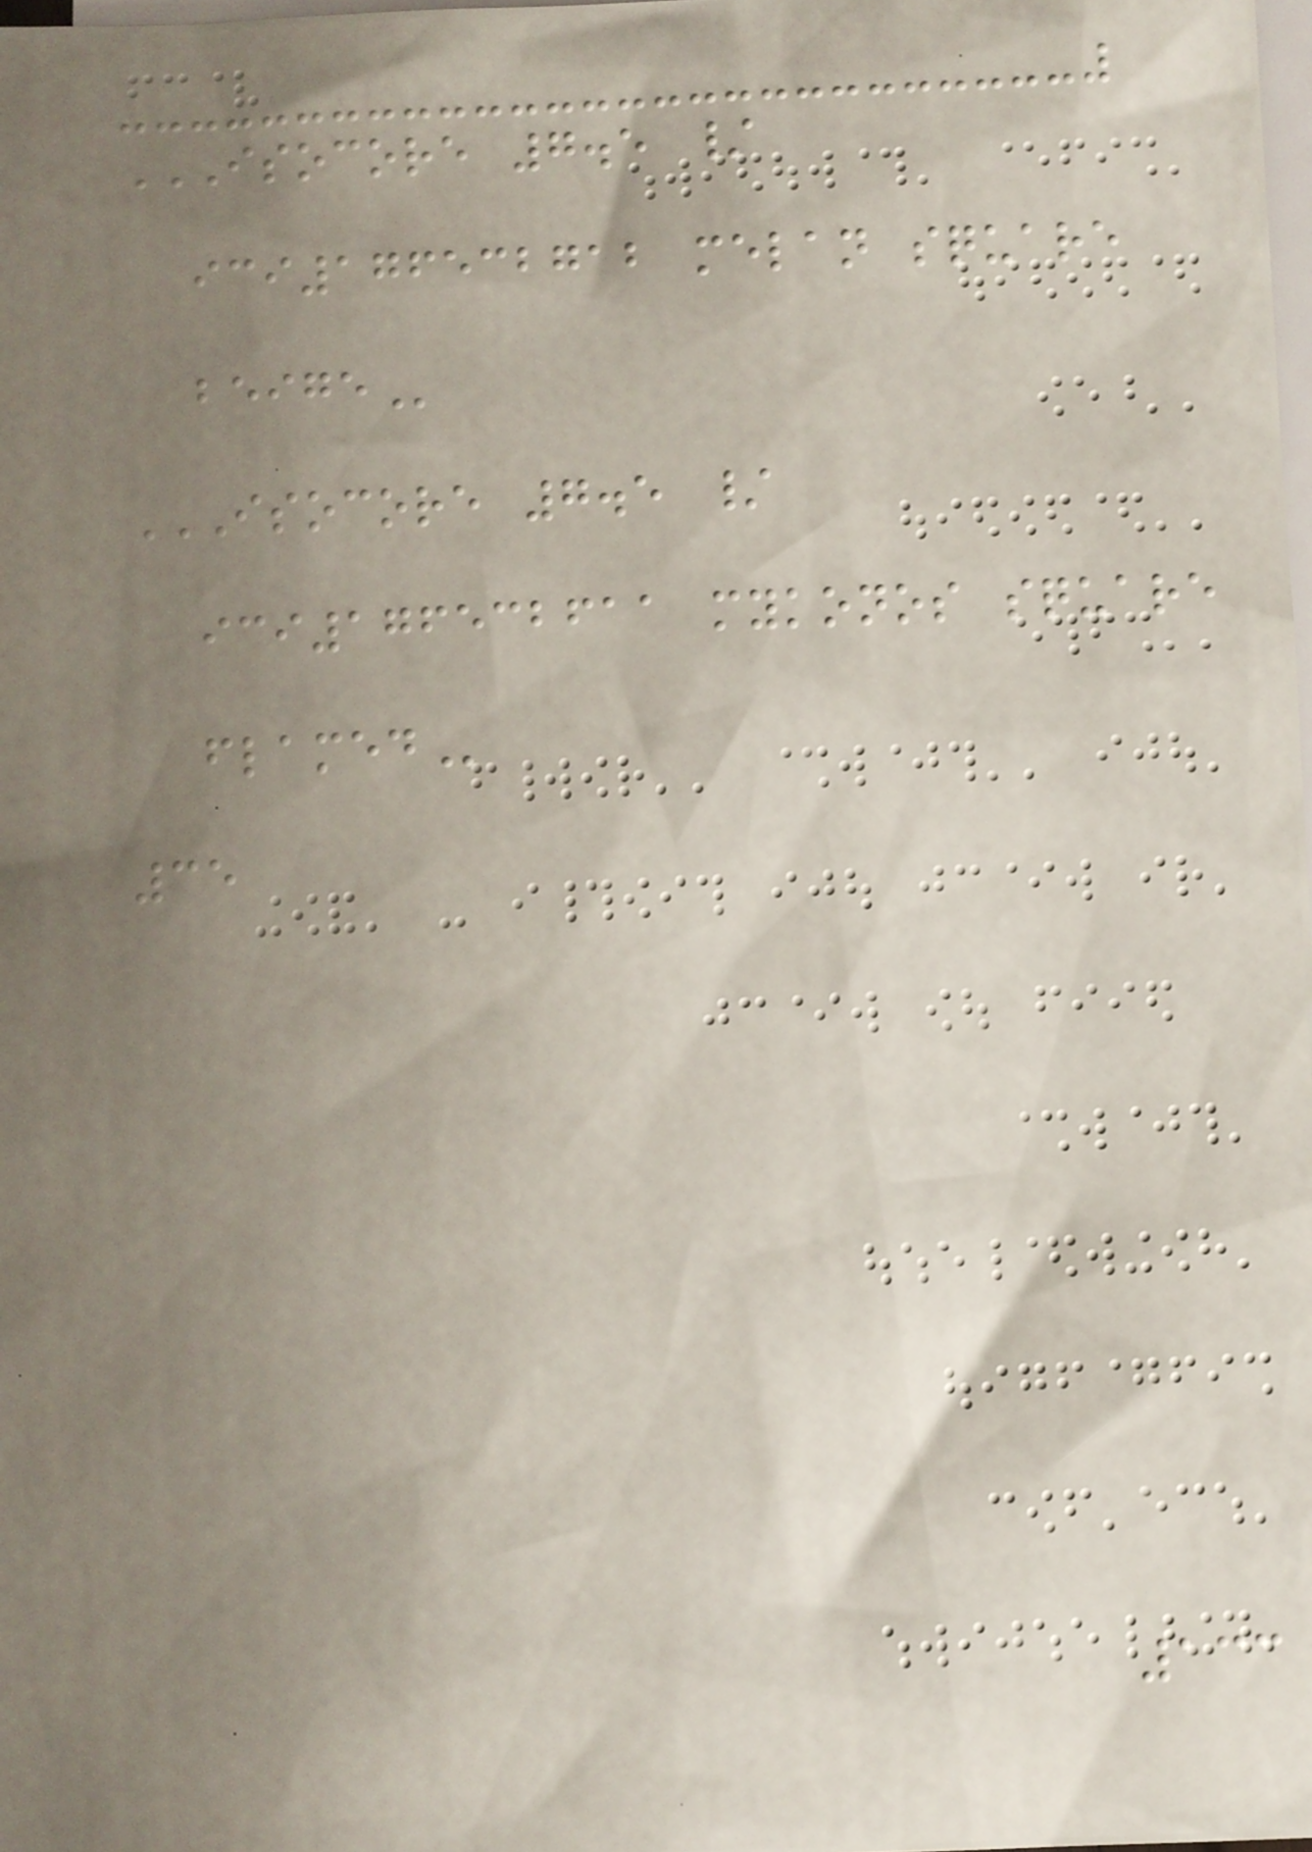ISOCORE 7.5 /
ICI176532712 MELAN SQUARE
BEIGE
ISOCORE 7.5 /
ICI176532611 MYKONOS SQUARE
FLAMED
35
133
